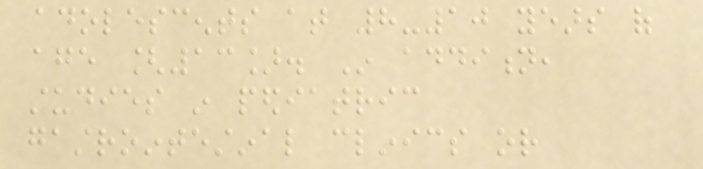adolescents at 8-10 years of
age [13]. In addition,
studies in pediatric
gastrointestinal clinics or
